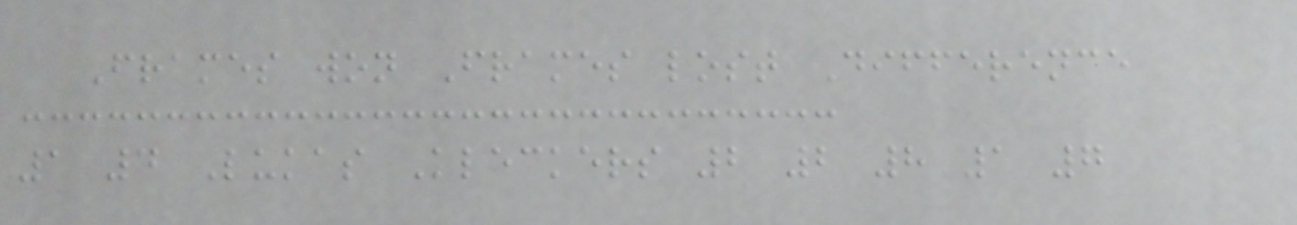Frames won Frames lost Difference
1 4 Lukas Kleckers 2 2 8 1 7
